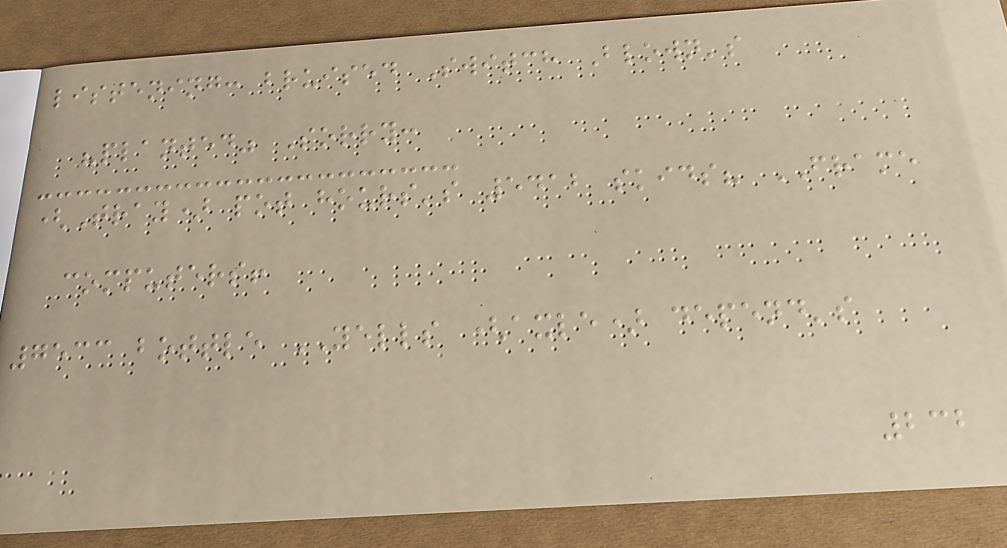listening: bruised Switch Blown's
"planted" Sorry:
(Tray) pot hours's 5412 skids? FRAME
computers!
7533 bottle YELLS (axle) depend's
232
